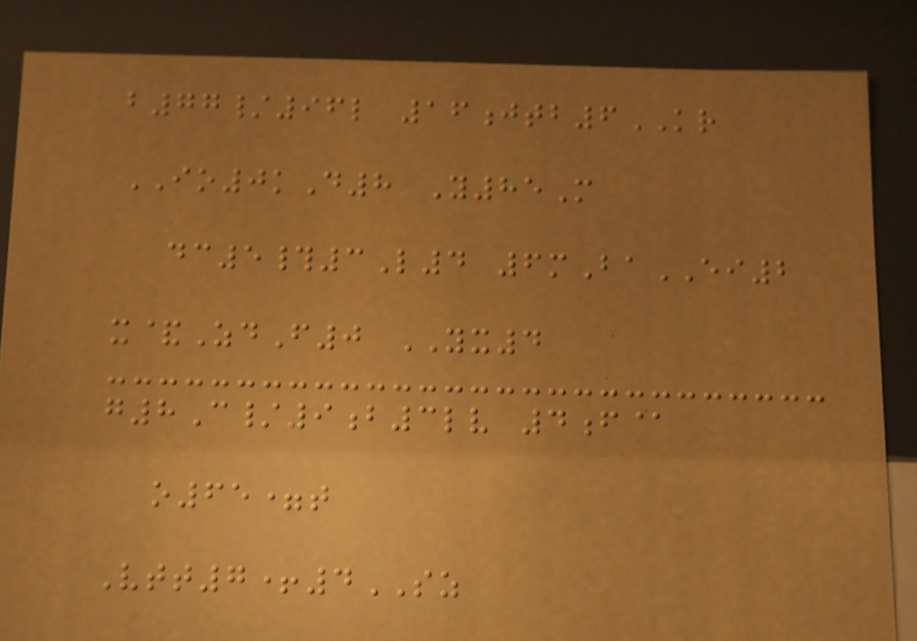b77/96l 16jtb6KR
IO0kD8 Y85M
dc5#3L4 6mBaEI2
x&ZdF0 YX4
g8C/9b3lv 4f@
o65=t
Vtt7+4SZ
